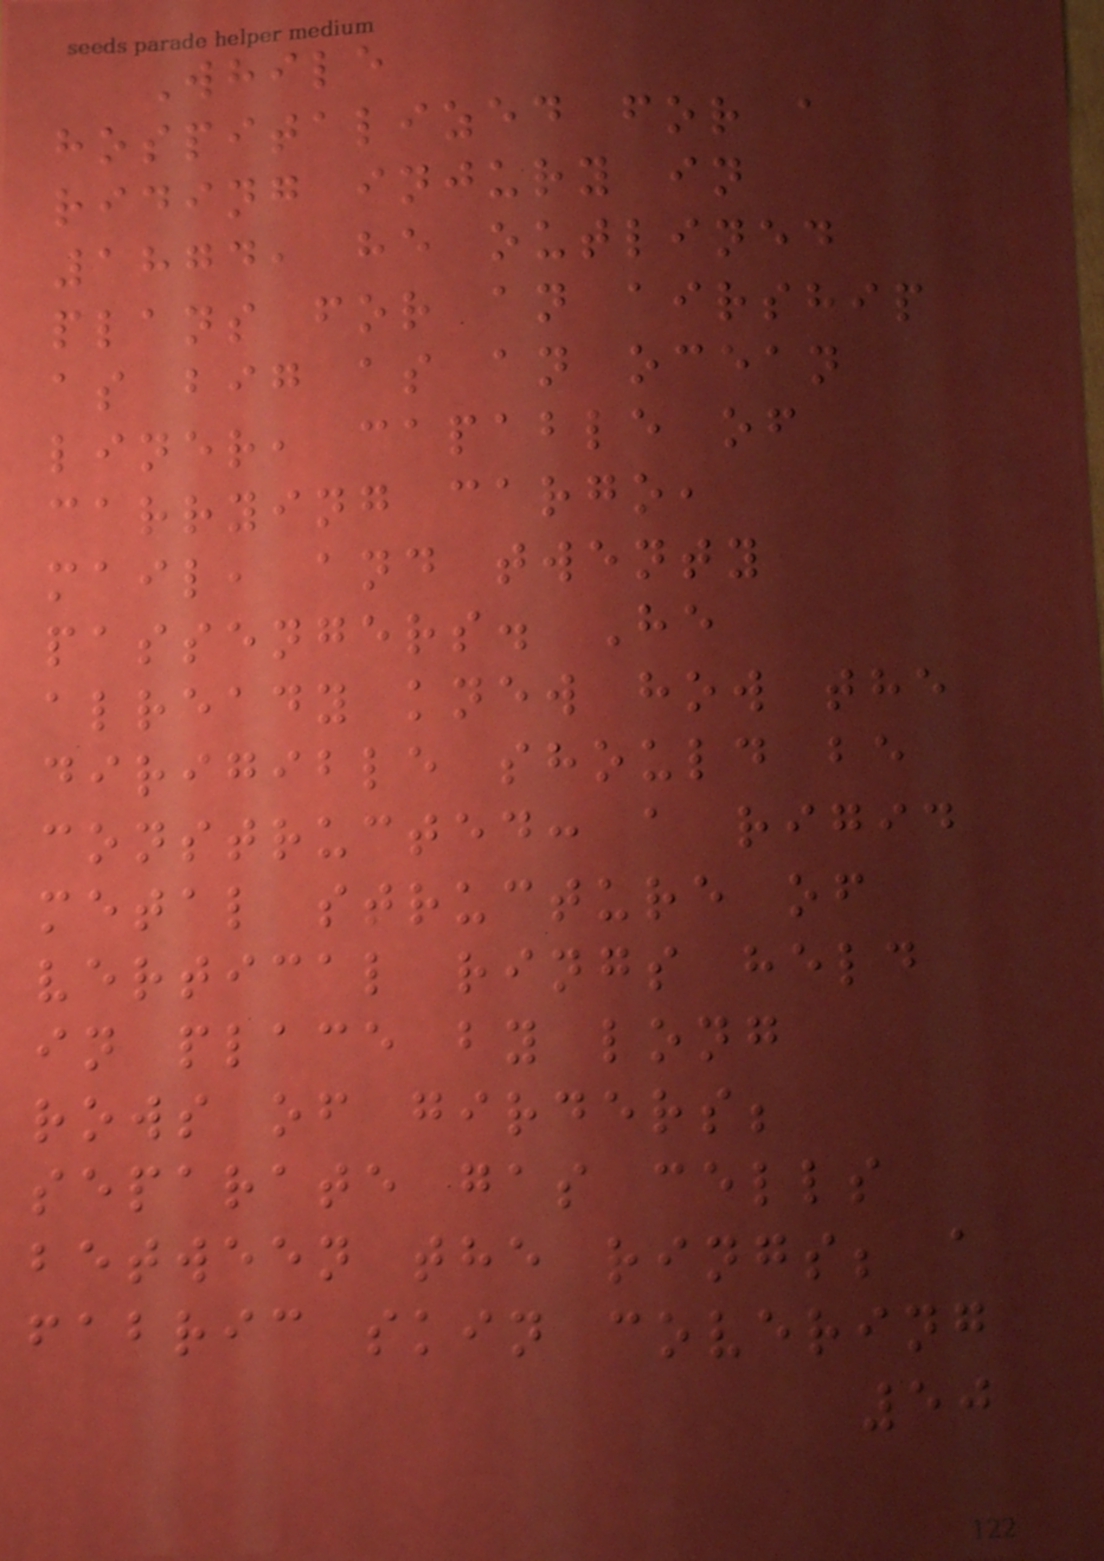While
hospitalized for a
riding injury in
1874, he outlined
plans for an airship
as big as an ocean
liner, capable of
carrying cargo,
mail, and twenty
passengers. He
already knew how the
dirigible should be
constructed: a rigid
metal structure of
vertical rings held
in place by long
rows of girders;
separate gas cells
between the rings; a
fabric skin covering
50
